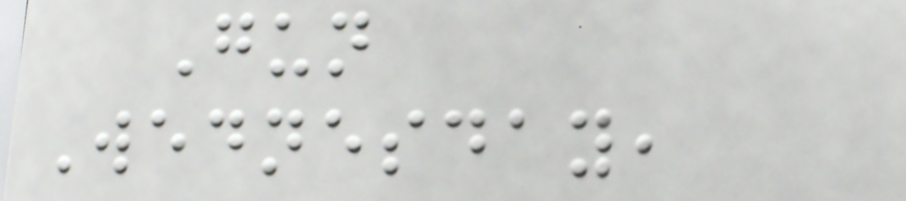Gun
Wednesday,
